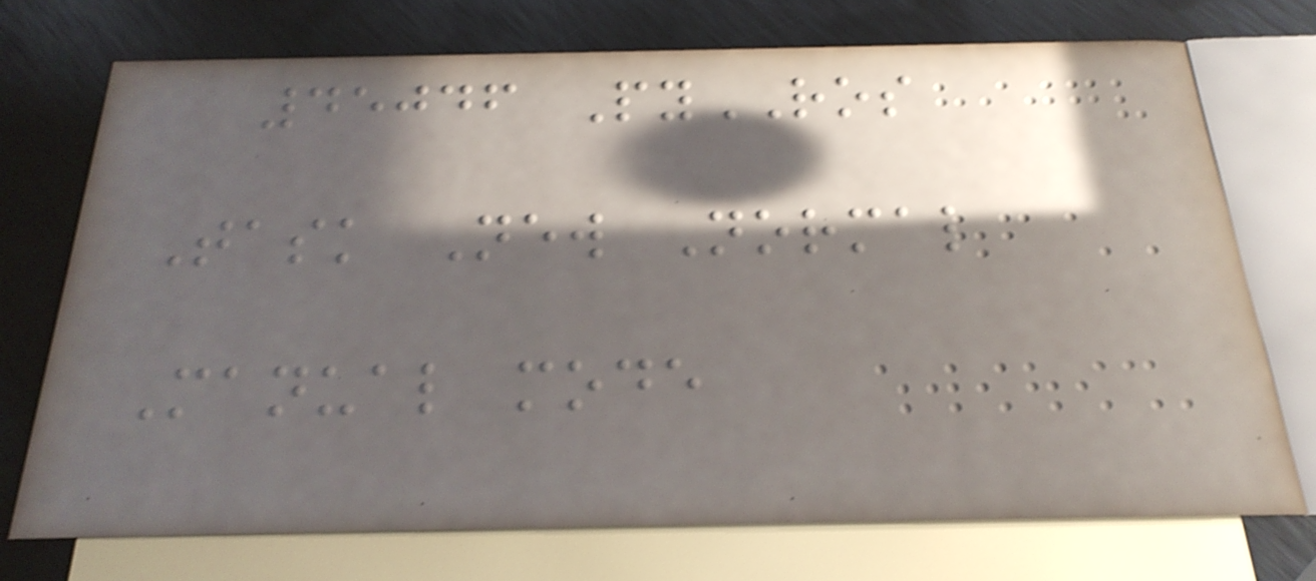45046 PyROS
Task New Normal
Manual mode
